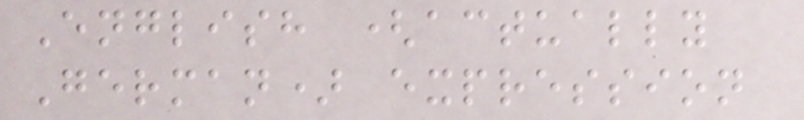English (actually
German) expression
